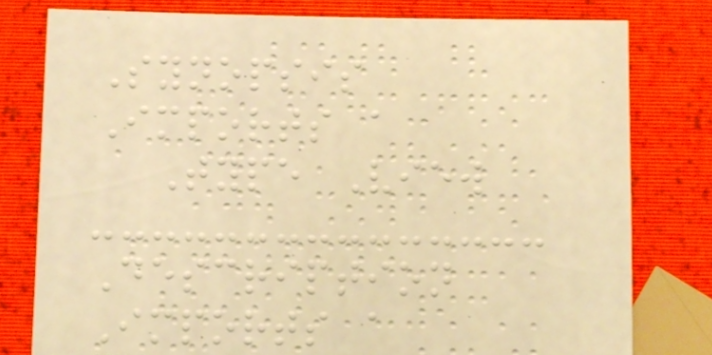Synopsis
Imports a
Type View
Description
Imports a
